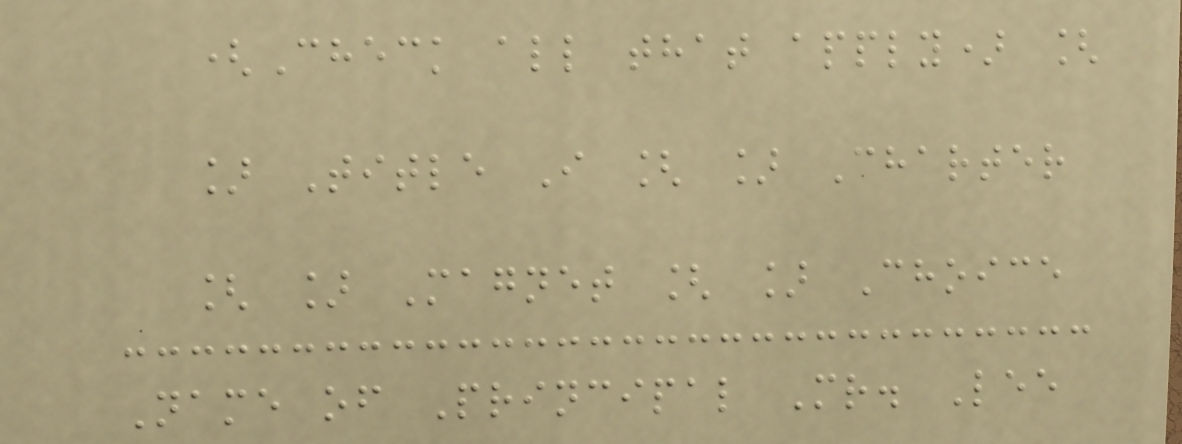(Check all that apply) [
] Title I [ ] Charter
[ ] Magnet [ ] Choice
Name of Principal Mr. Lee
